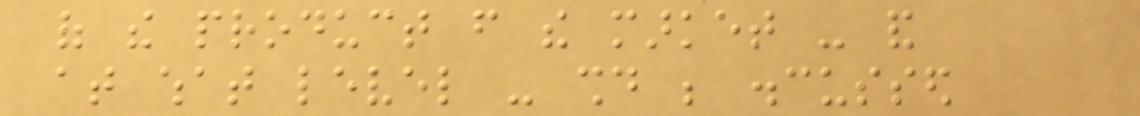of the product from the market - and
at what level - should be discussed
